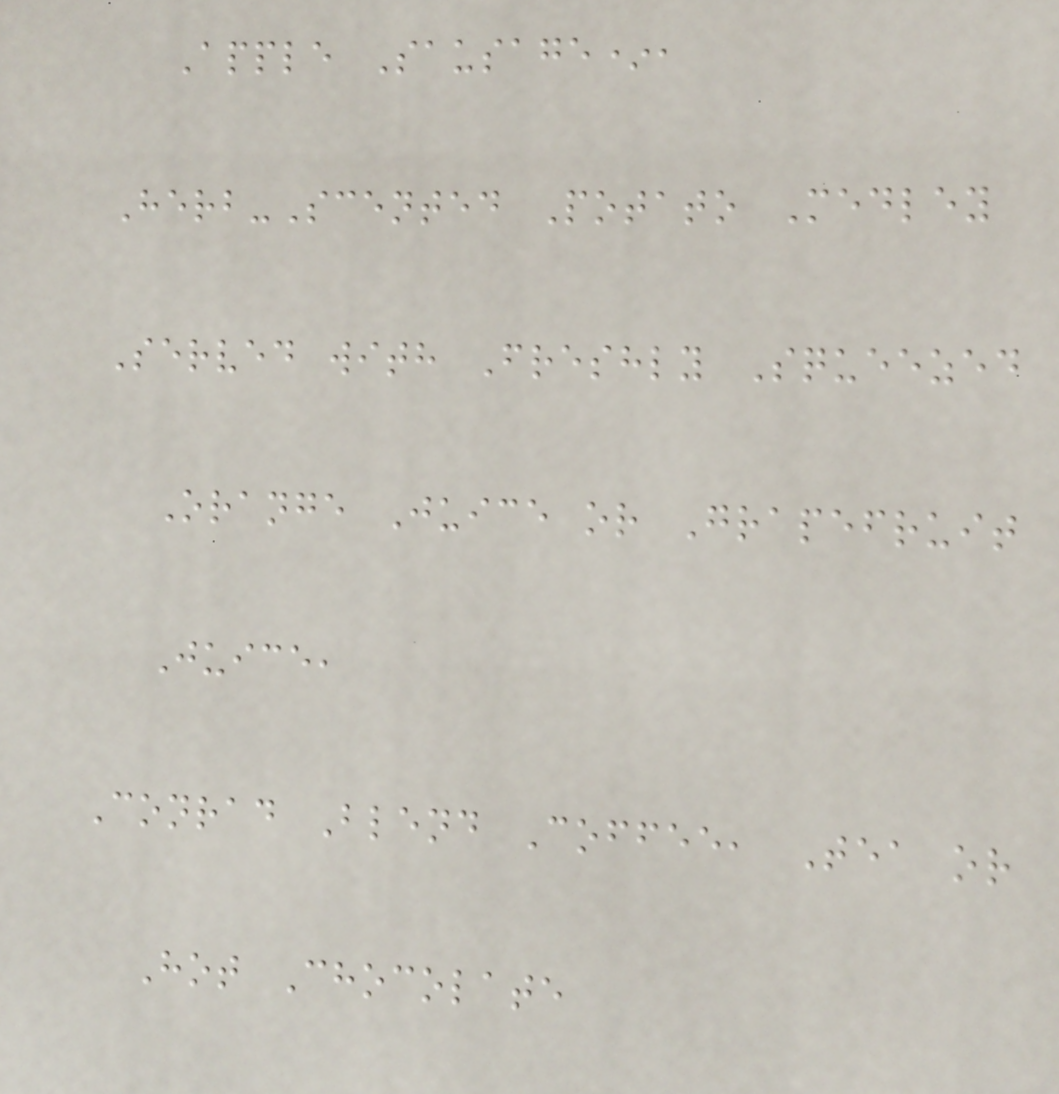Apple Sausage*,
Herb-Scented Potato Medley
Served with Freshly Squeezed
Orange Juice or Grapefruit
Juice,
Conrad Blend Coffee, Tea or
Hot Chocolate
